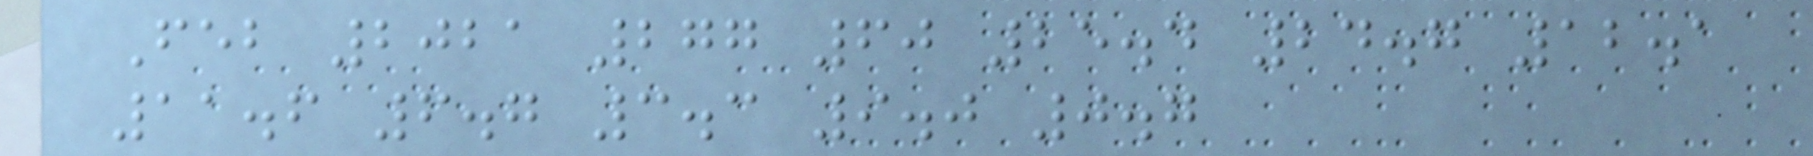Feb 2021 277 60 25.4 24.7 12.1
11.6 6.7 3.3 9.0 0.7
